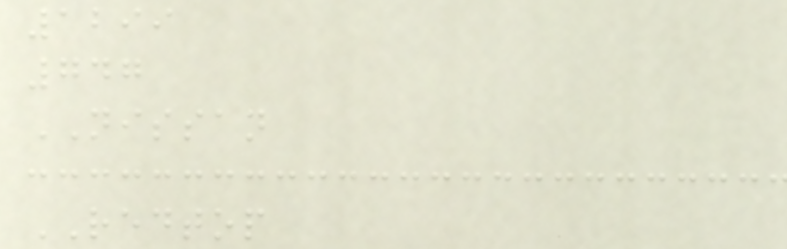1299
747
NISSAN
REDTOP
